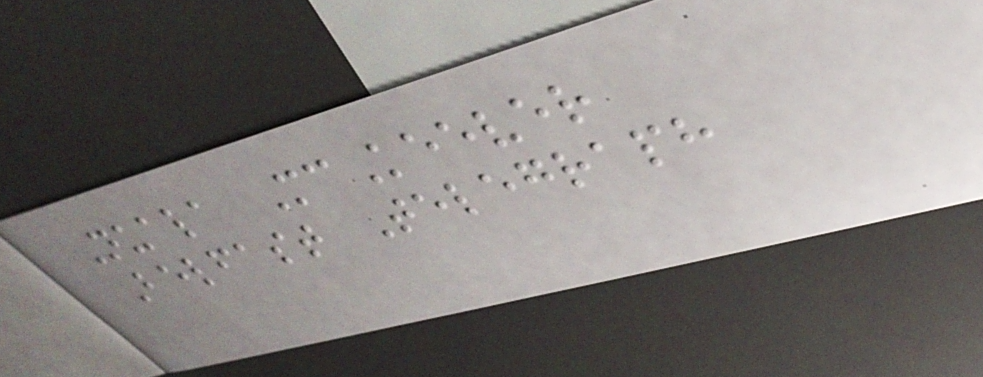Nuala McKeever
Belfast Telegraph
